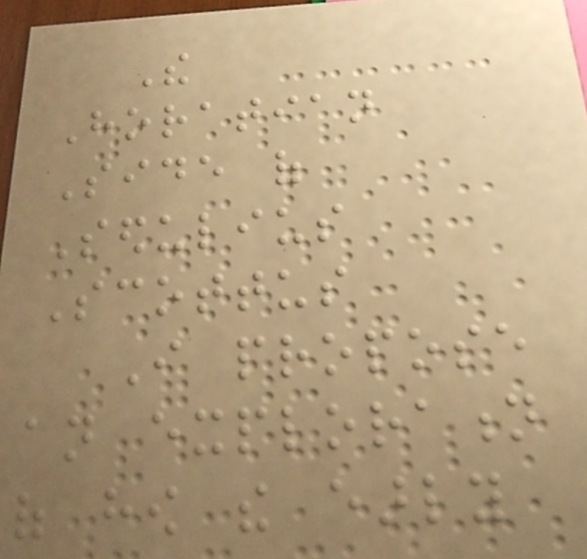The
Horatian
Side of
Sedulius
Scottus
I propose
an exploration
of how the early
